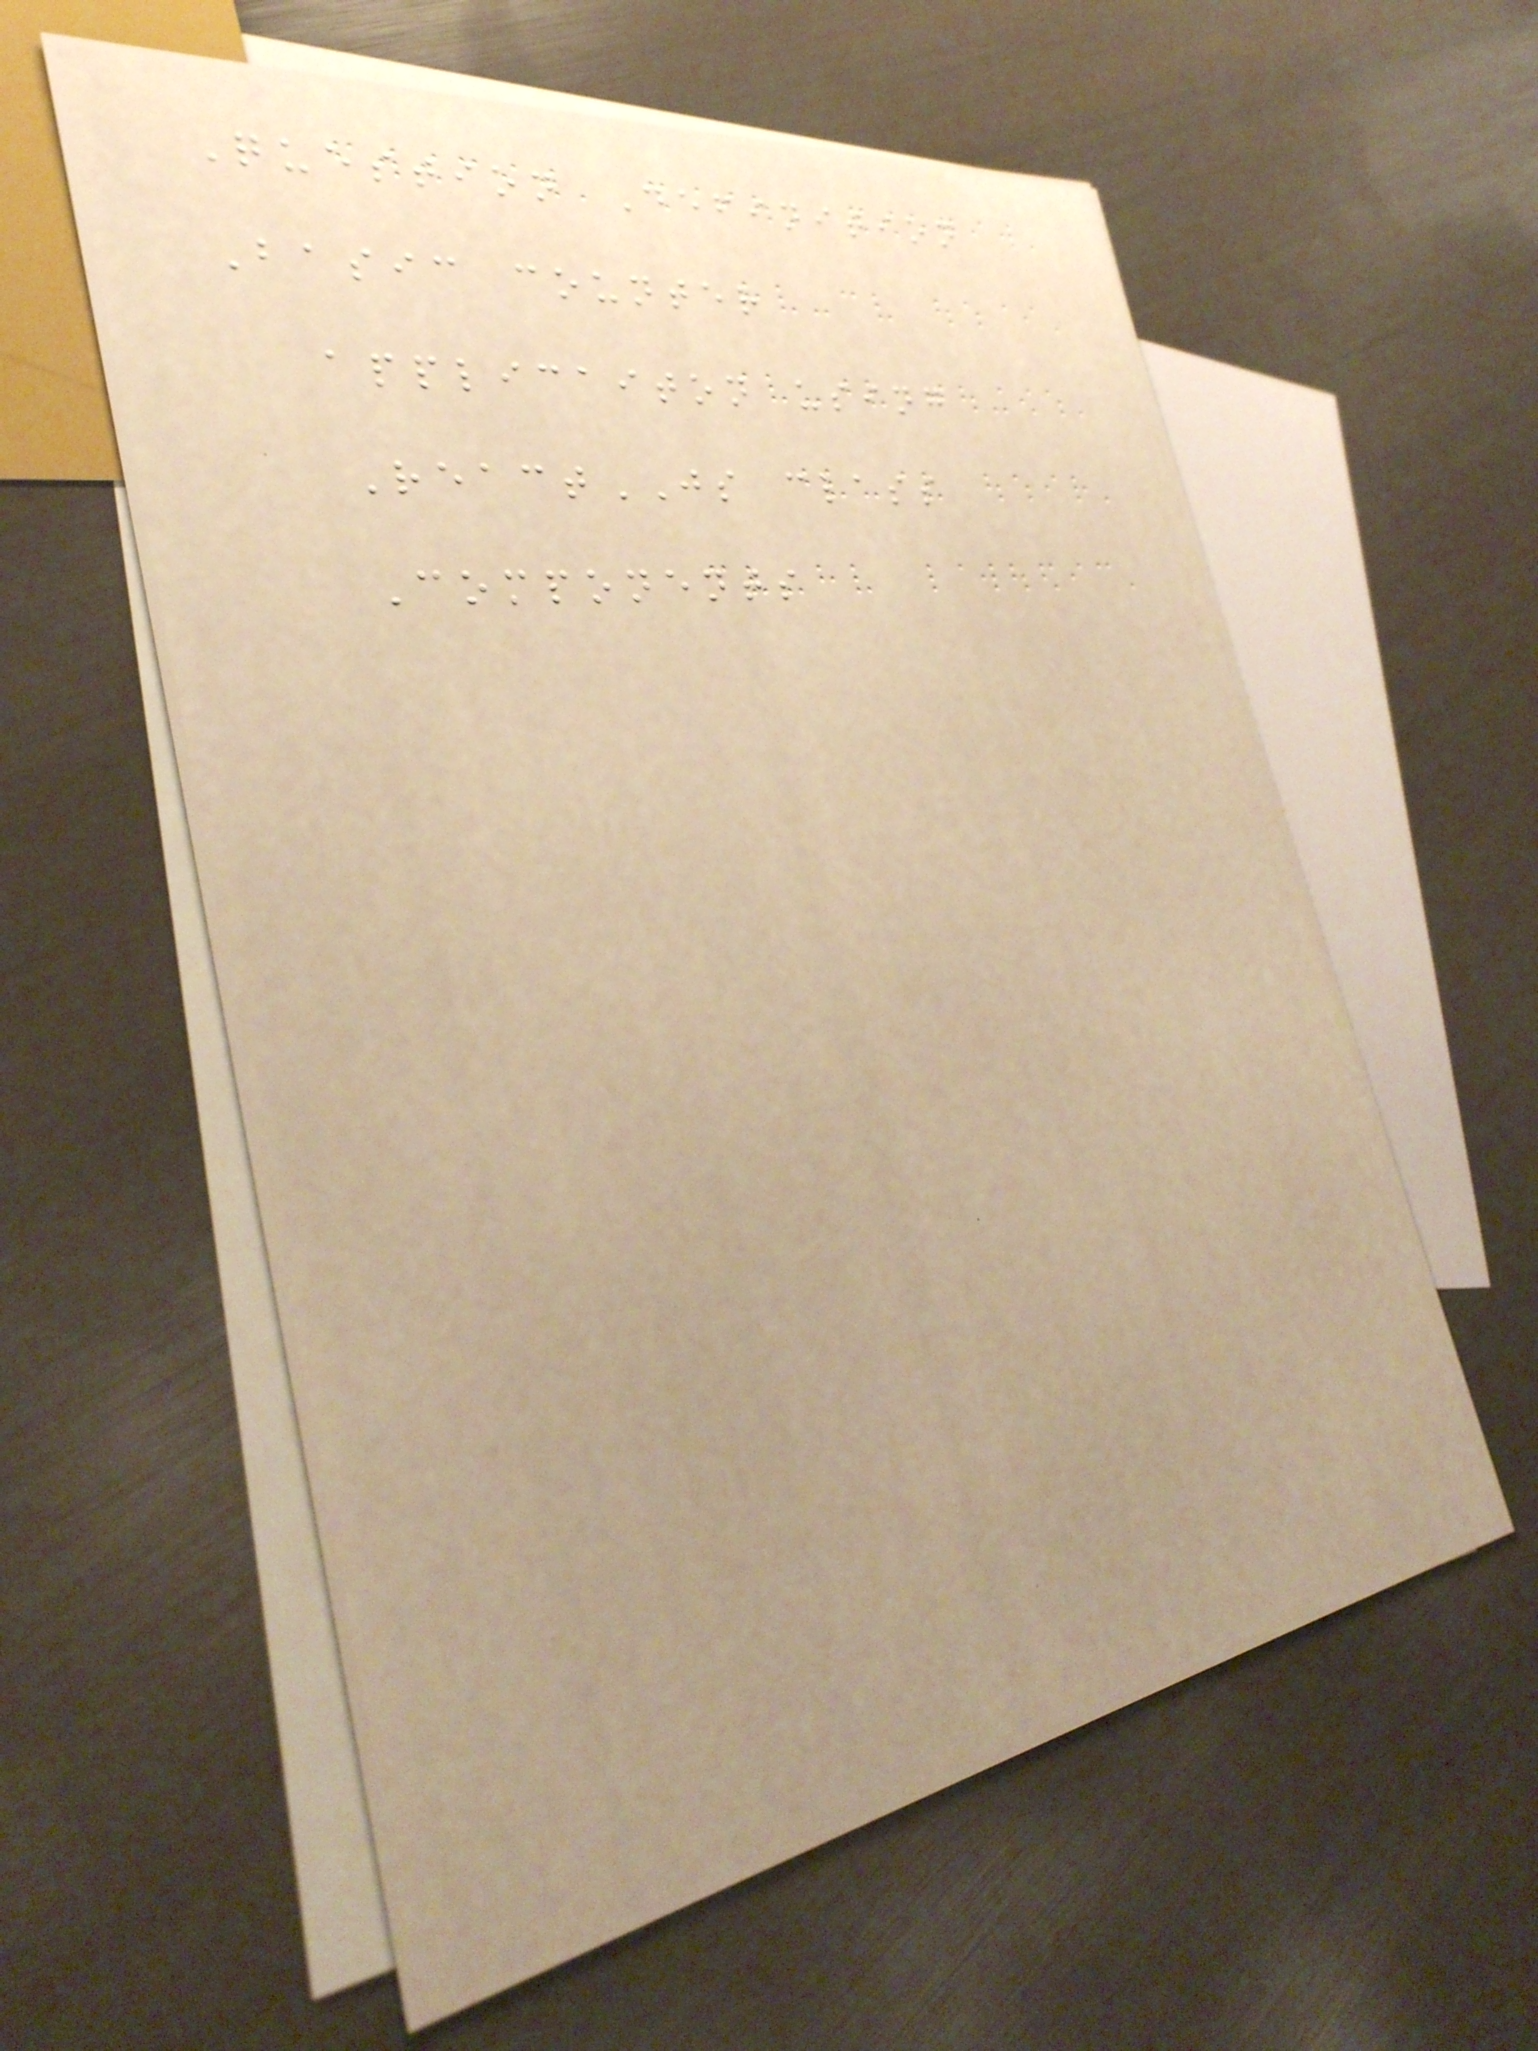Question Definition
Basic counter
applicaiton using
ReactJS class
Components
